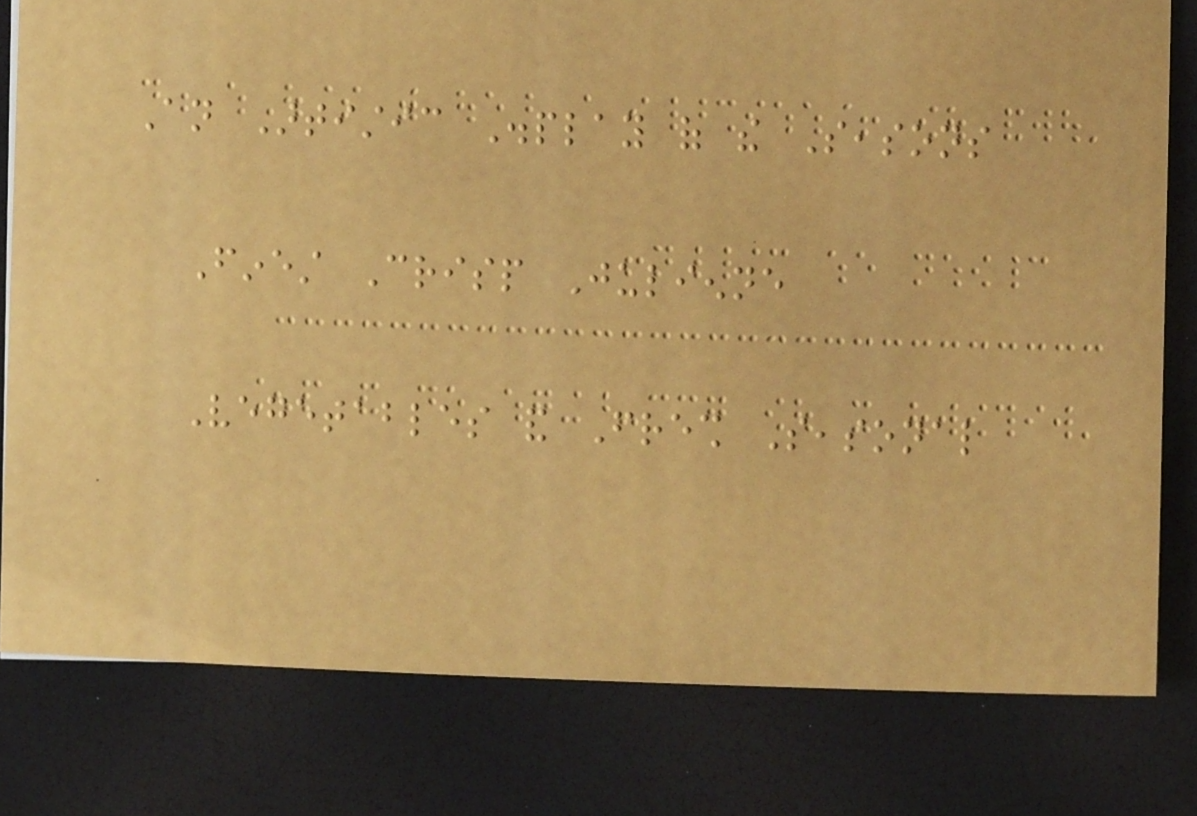An Artistic Display of the Seasons
Finest Crisp Julienne
Vegetables and Fresh Seasonal
